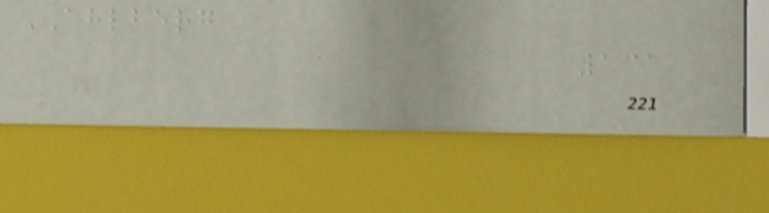AHLBERG
131
